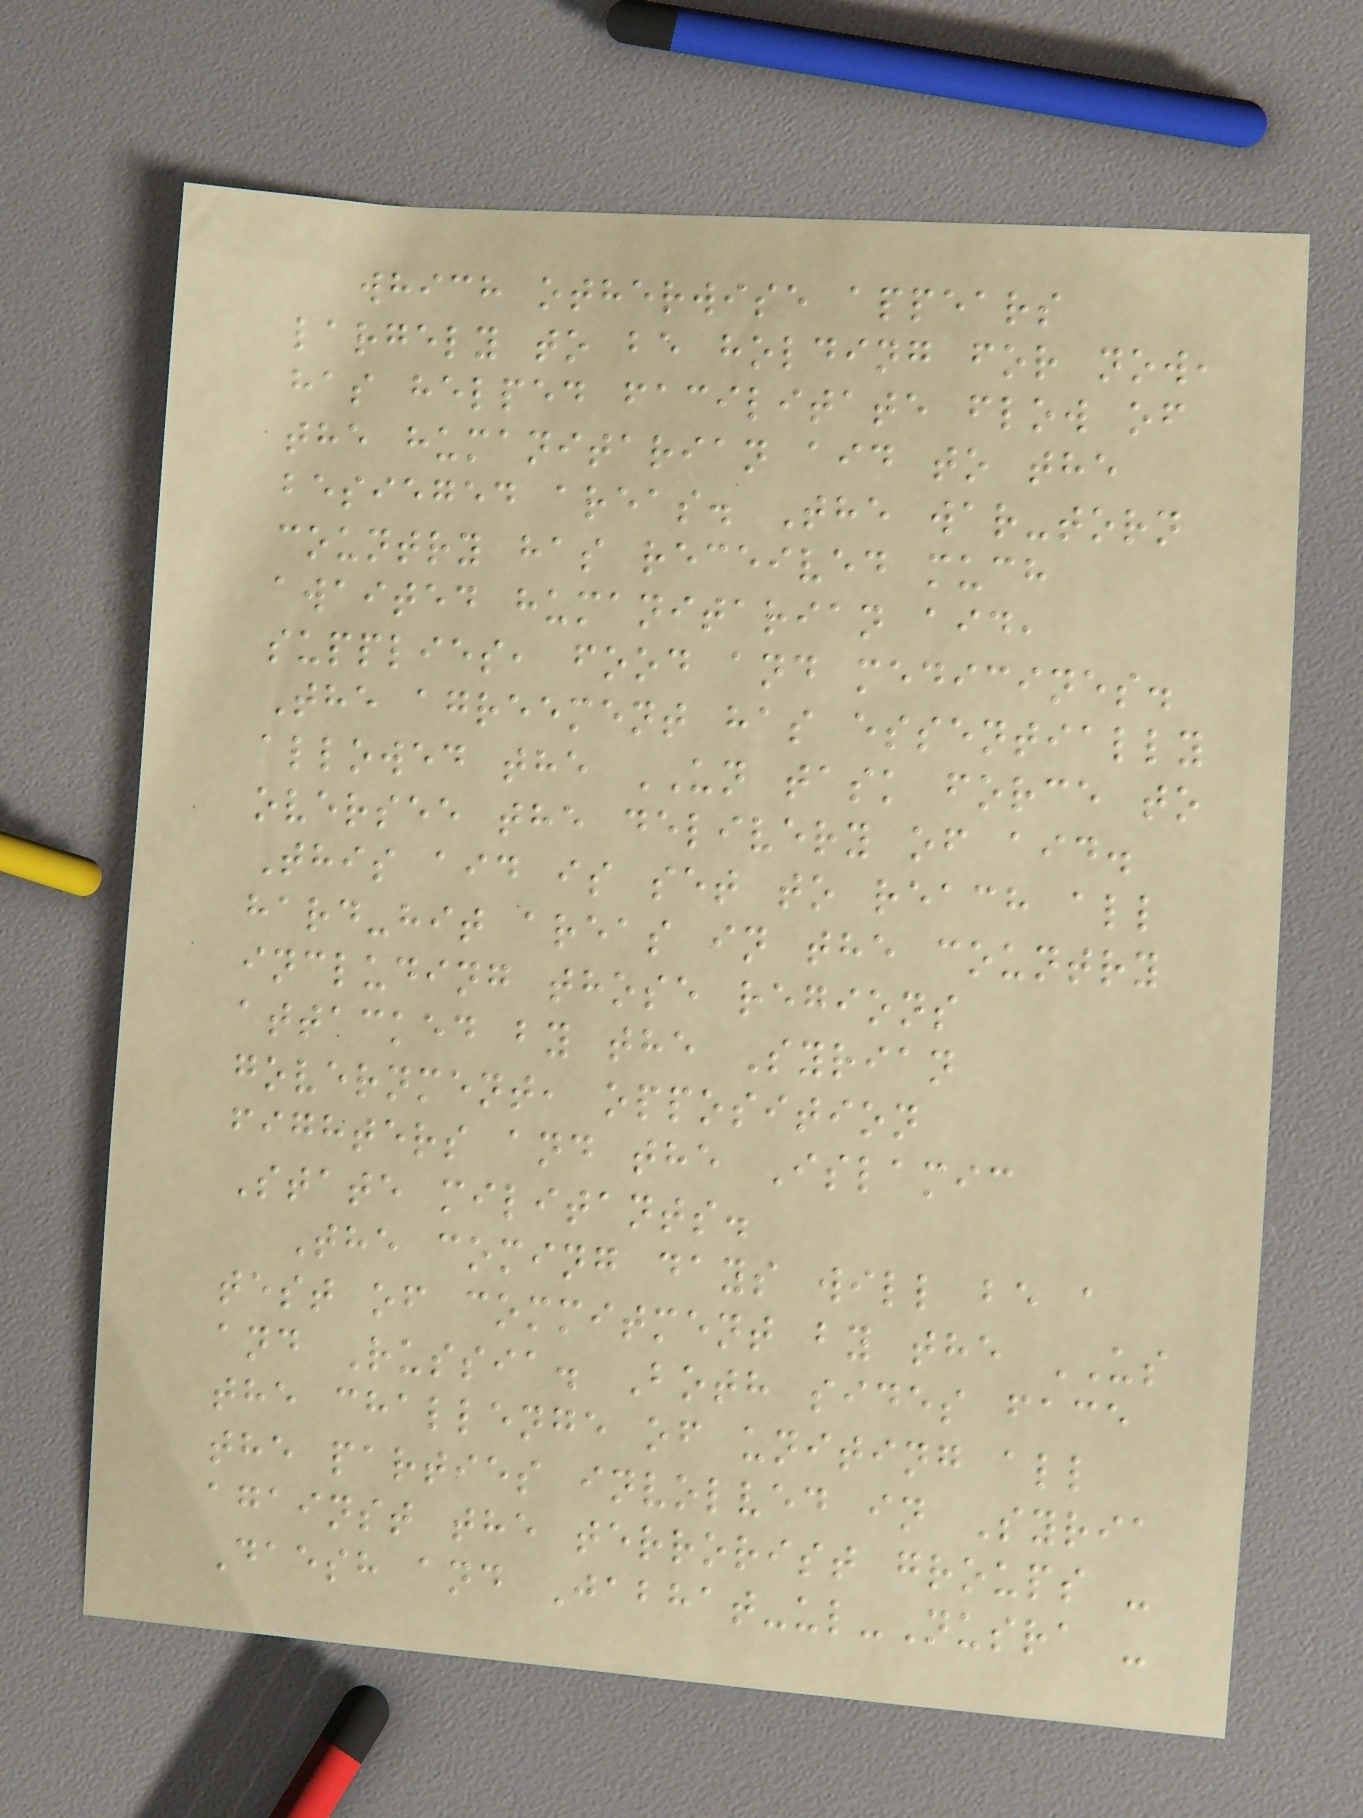which otherwise appears
largely to be holding for now,
has helped facilitate flow of
the humanitarian aid to the
besieged areas. The war-torn
country has received much
awaited humanitarian aid,
supplies, food and medicines.
The agreement has essentially
allowed the UN task force to
oversee the delivery of aid.
This aid is set to reach all
hard-hit areas in the country
including those regions
attacked by the Syrian
government, opposition
fighters and the Islamic
State militants.
The coming days will be a
test of commitment by the US
and Russia. Both sides face
the challenge of uniting all
the parties involved in Syria
against the terrorist groups -
Daesh and Jabhat-ul-Nusra -
